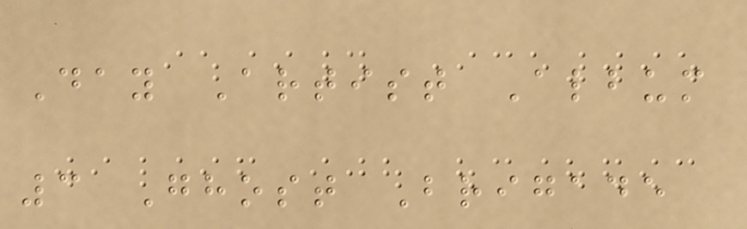Day Artist Album
3 Ghost Brigade
